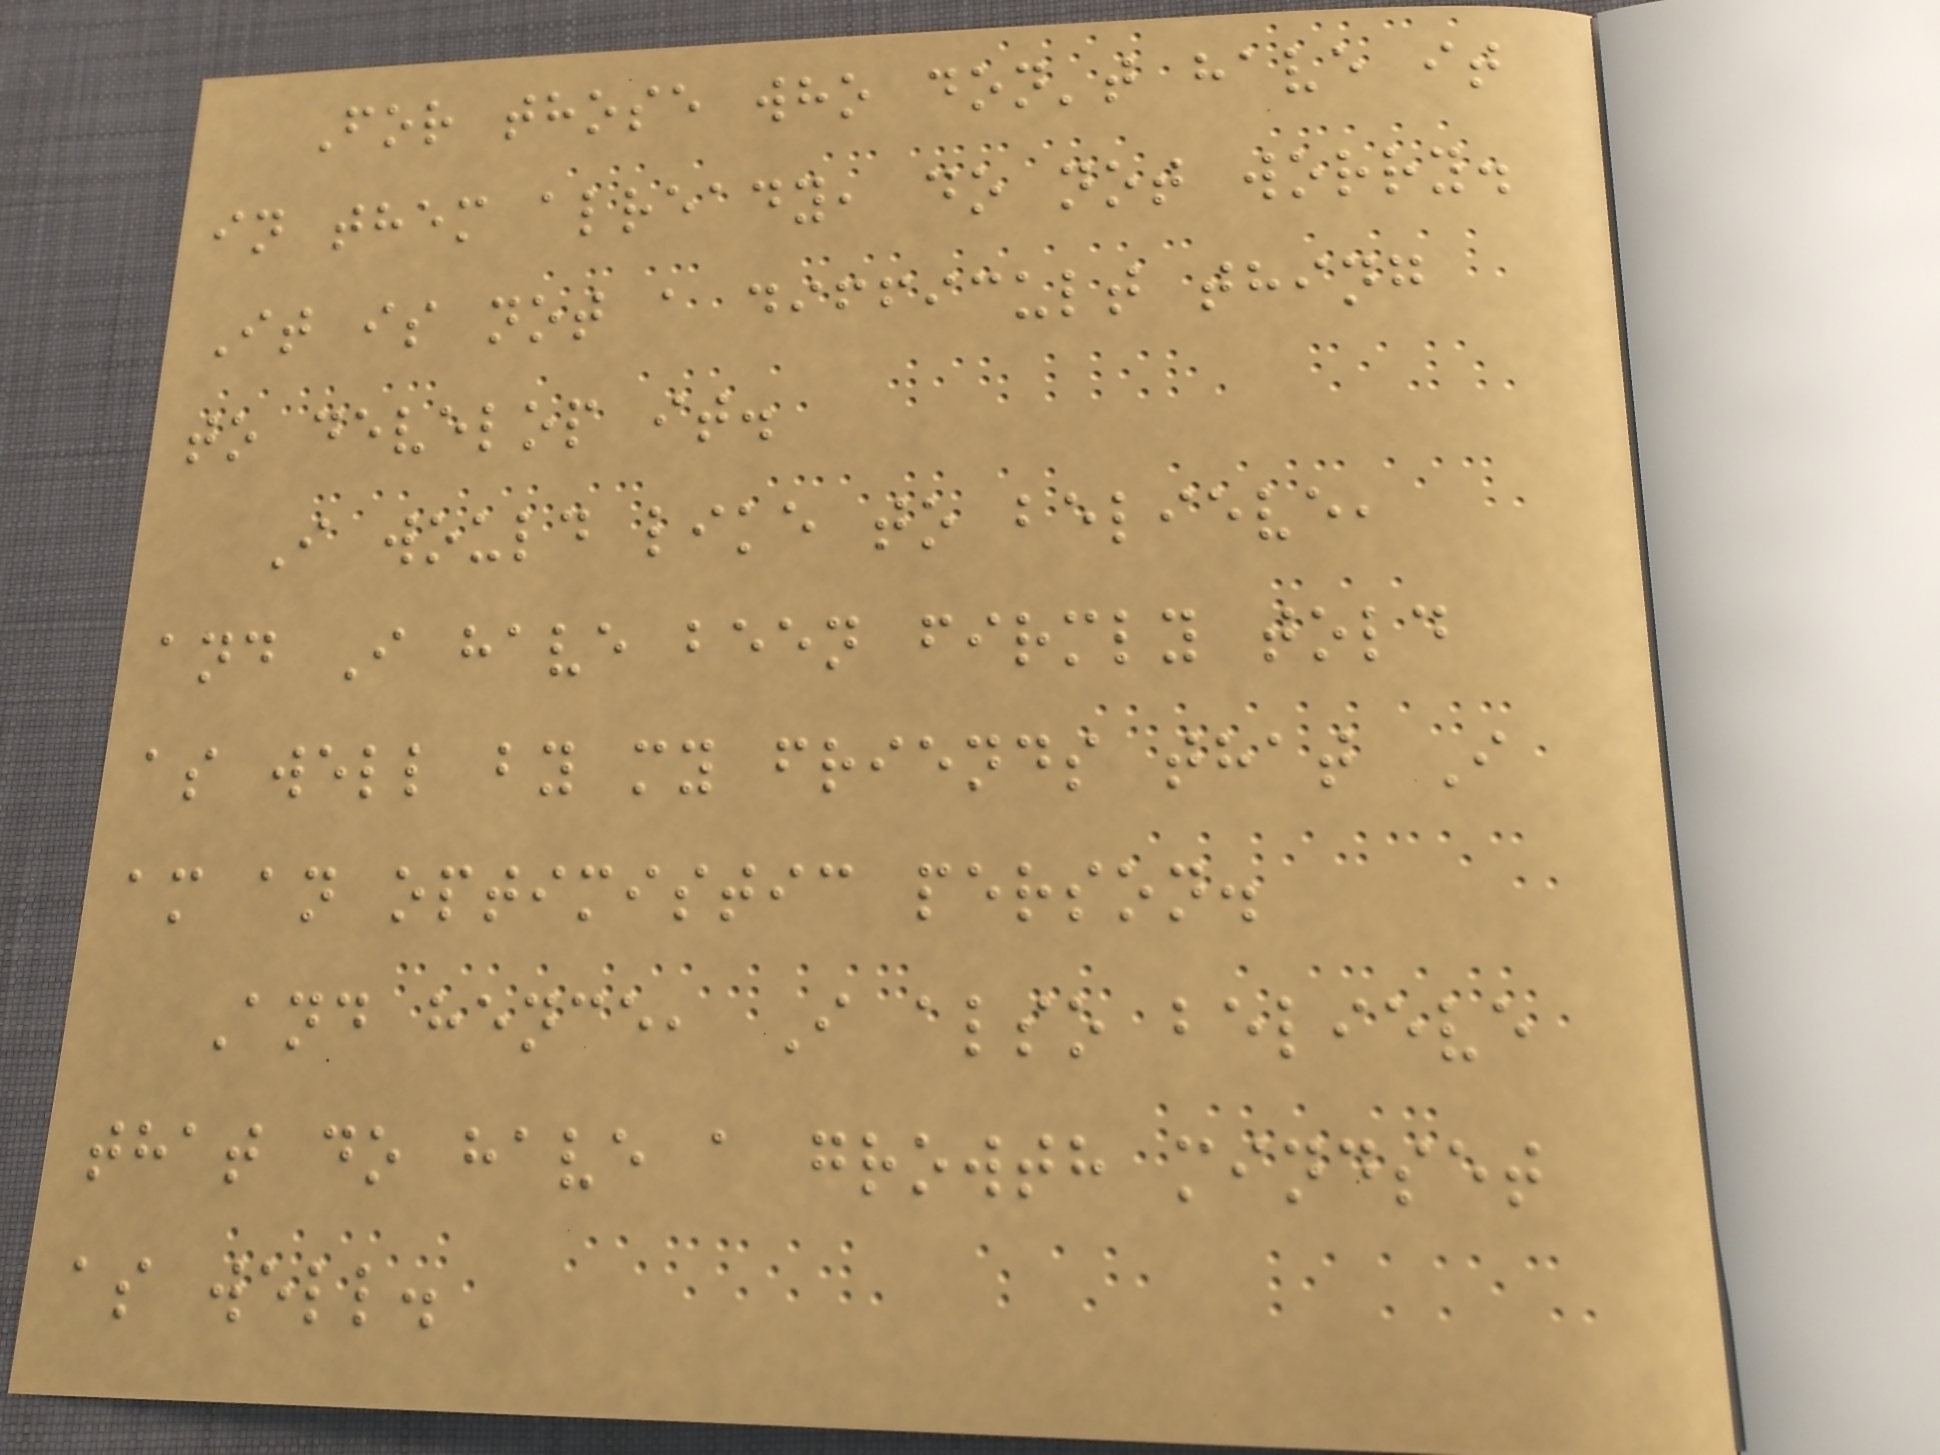For those who don't have it
in them already, do not worry.
It is not a difficult thing
to develop it.
I would like to believe,
and I have been firmly told
as well by my friends that I
am an optimistic person.
And hence, I also believe
that do have a growth mindset
as well.
